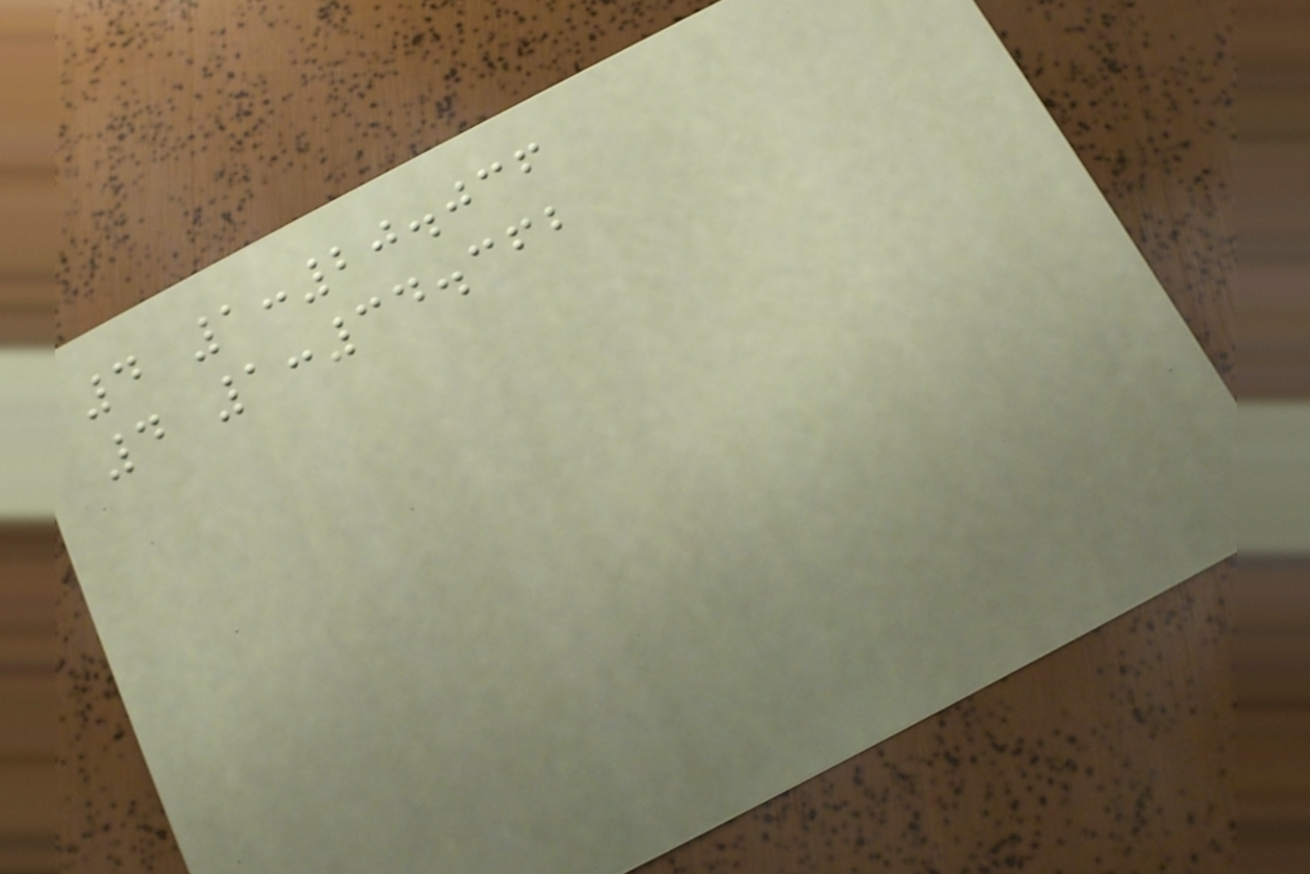4 1:20.036
4 1:34.362
